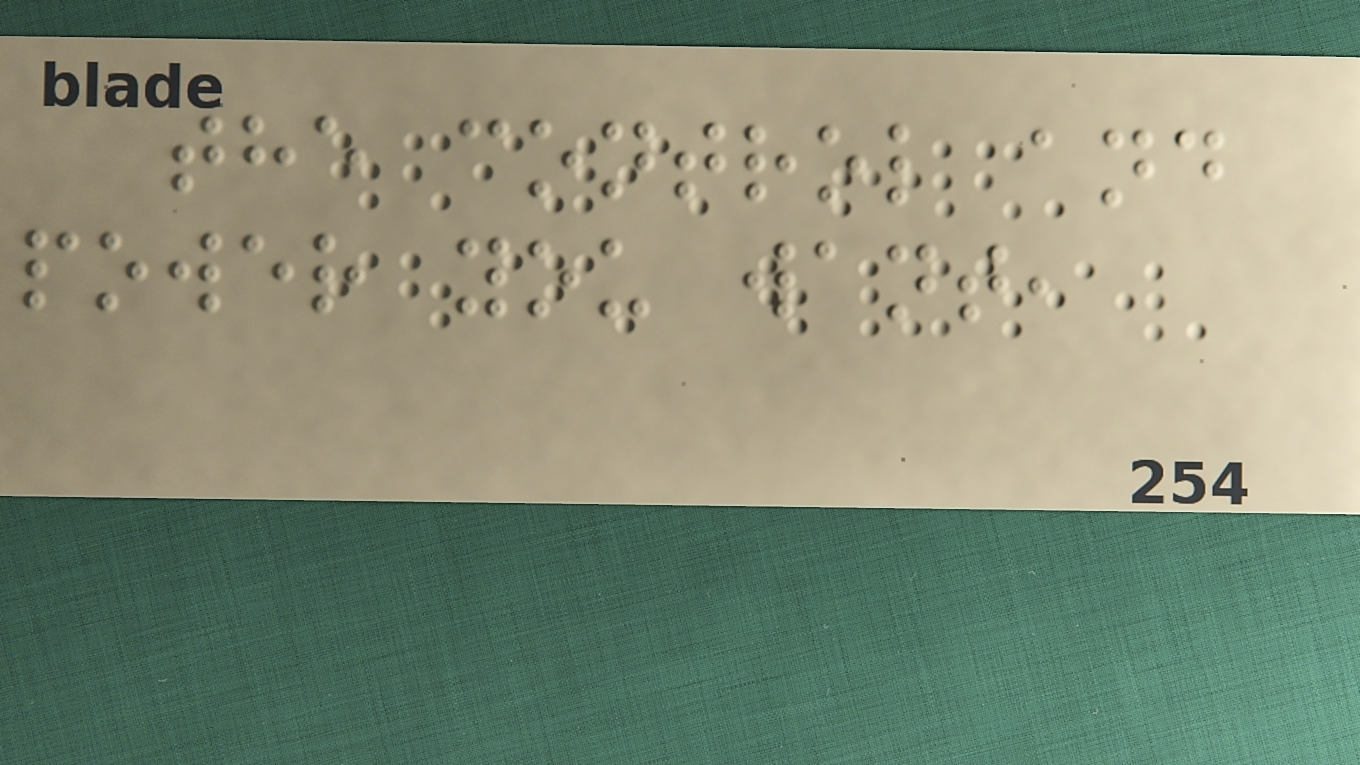the control and
power you want,
